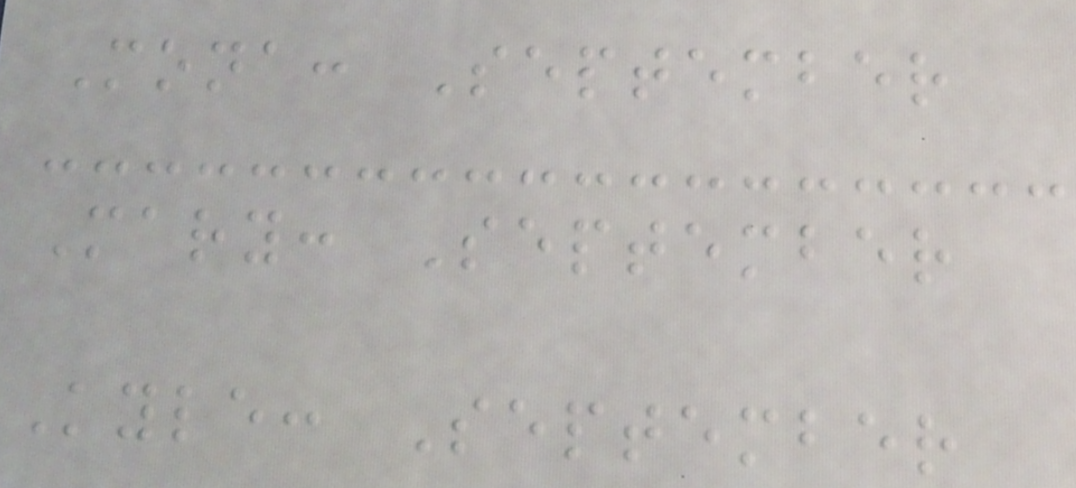Mona: September
Mary: September
Kyle: September
